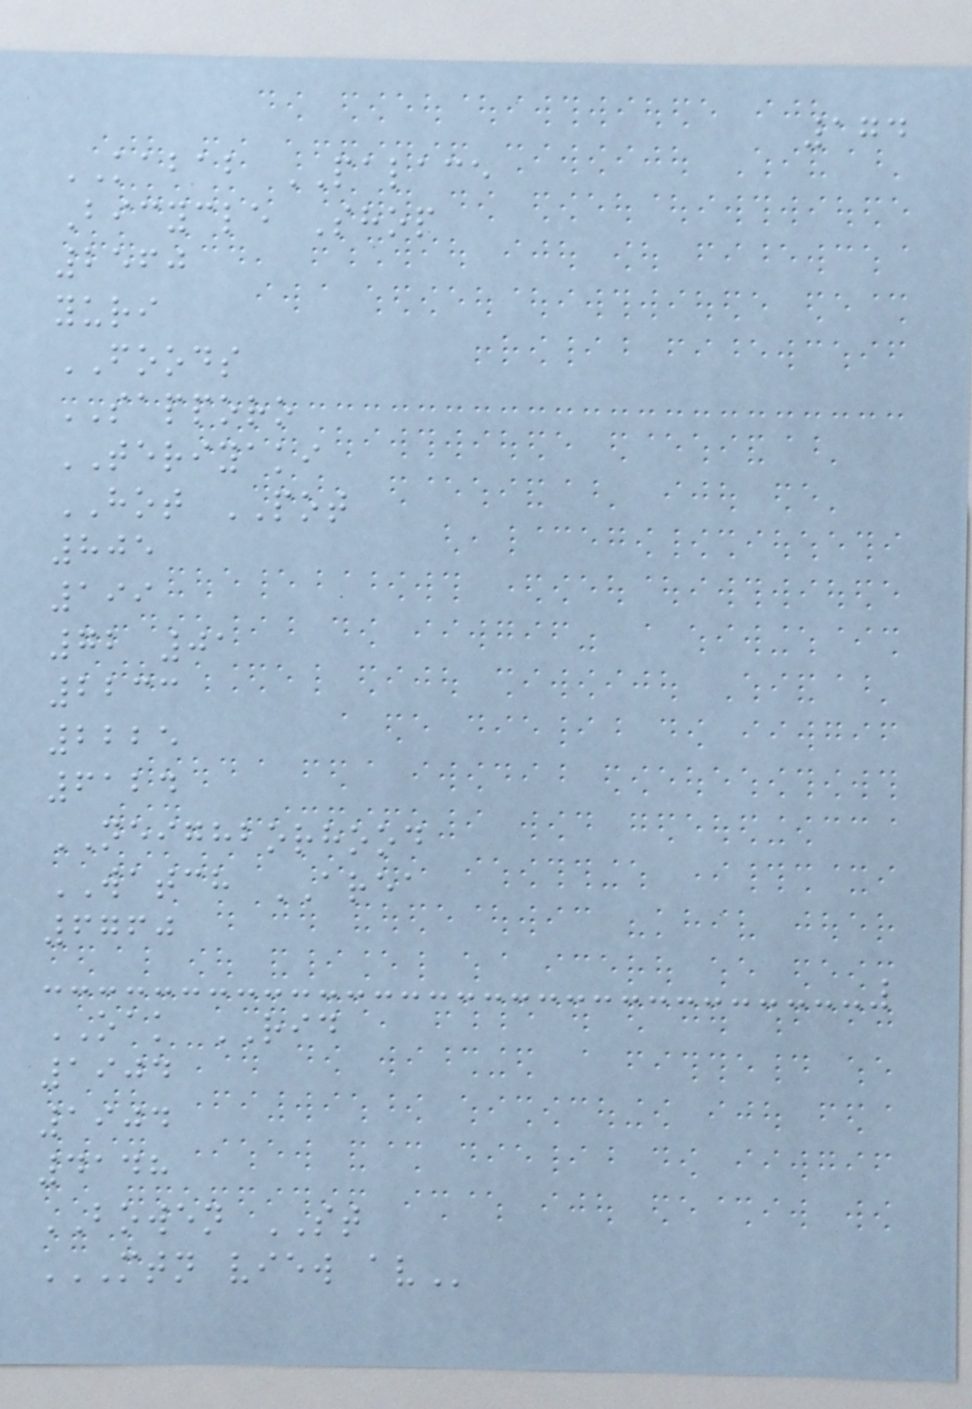174
KABAB PALACE
Bicycle Shop
2560
yuri
FOODS
SAPPORO
TERIYAKI
HOT POT
805
199
72 01
2233
2225
6124
NEIGHBORHOOD
WATCH AREA
6760
OAK RID
1904
1904
4148
BOWEN ST
MTN VIEW AV
